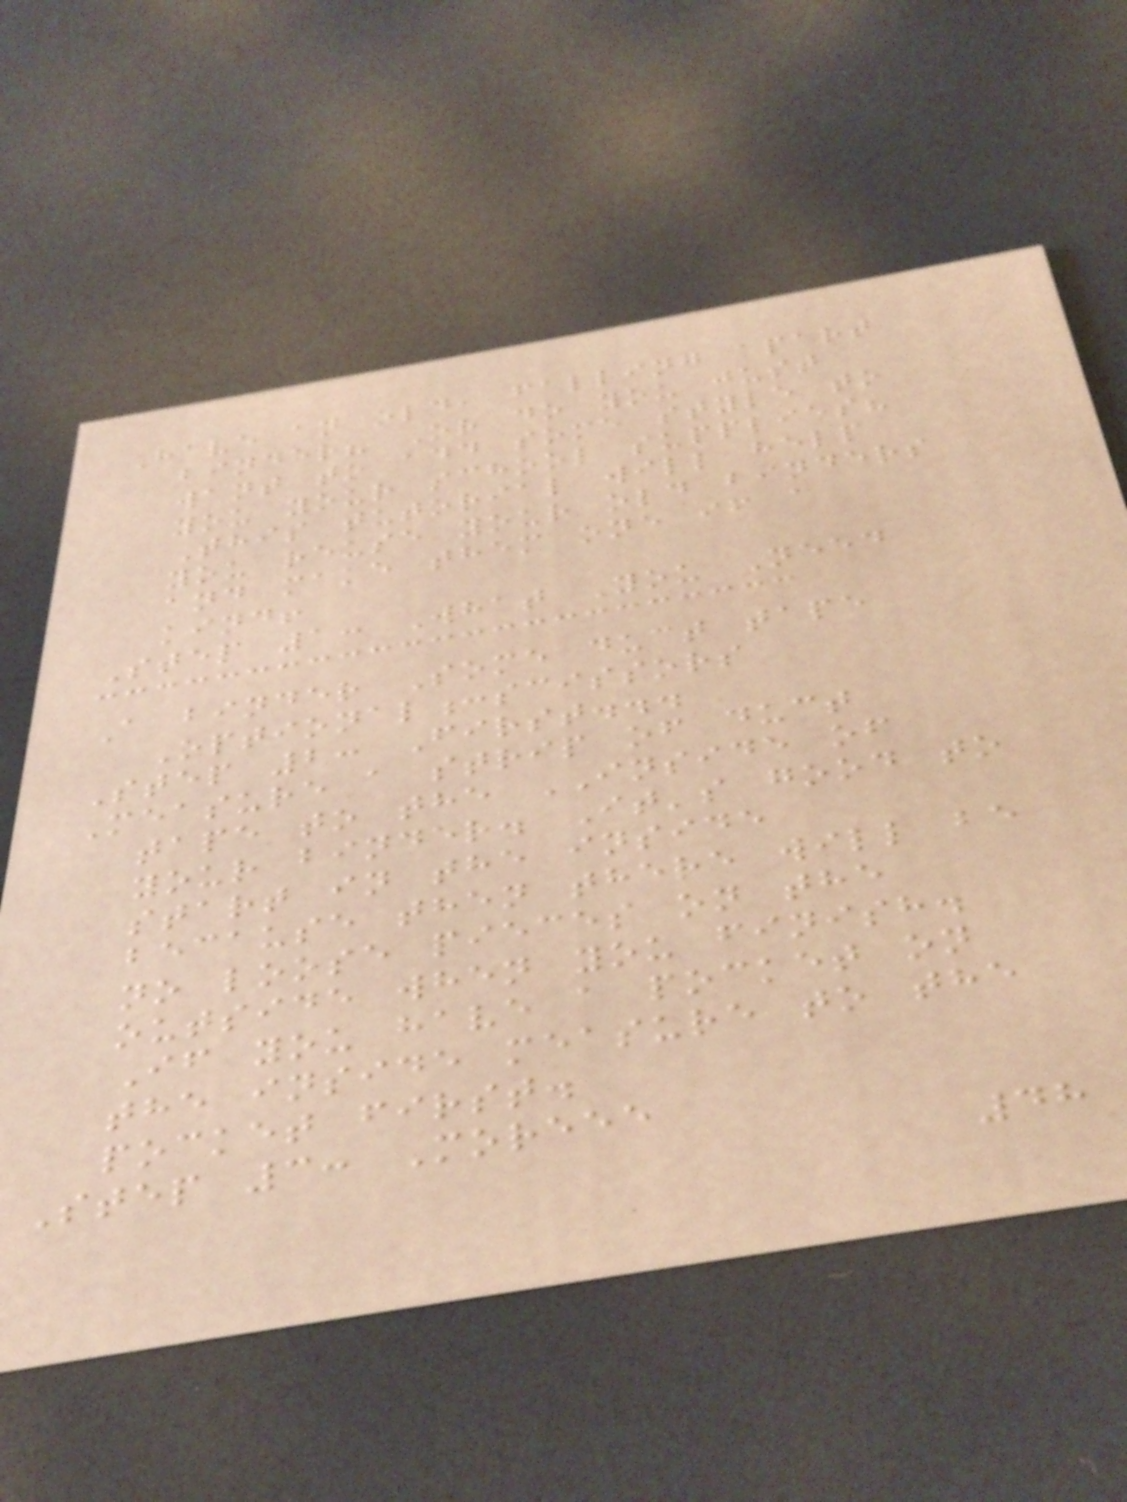Have an old, falling apart
binder? Or do you just
want to add some style to
you your school supplies?
This tutorial will help
you reuse your old binders
and make them one if a
kind!
Step 1: What You Need
A binder Some duct tape
Optional:scissors
Step 2: First...
Measure a strip of duct
tape to the INSIDE of
your binder. It's good to
start in the inside
because then there will be
no loose pieces on the
outside when you finish.
If you have a pocket on
the inside measure to the
pocket first.
Step 3: Moreee
48
